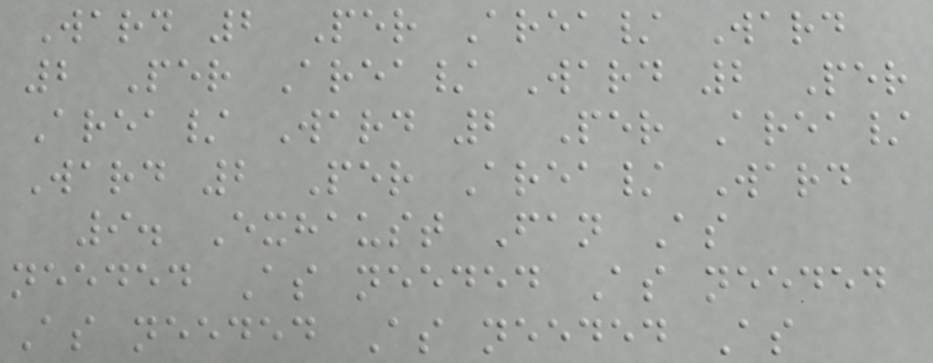Ward 2 Per Area/ Ward
2 Per Area/ Ward 2 Per
Area/ Ward 2 Per Area/
Ward 2 Per Area/ Ward
9. Exhaust Fan As
needed As needed As needed
As needed As needed As
